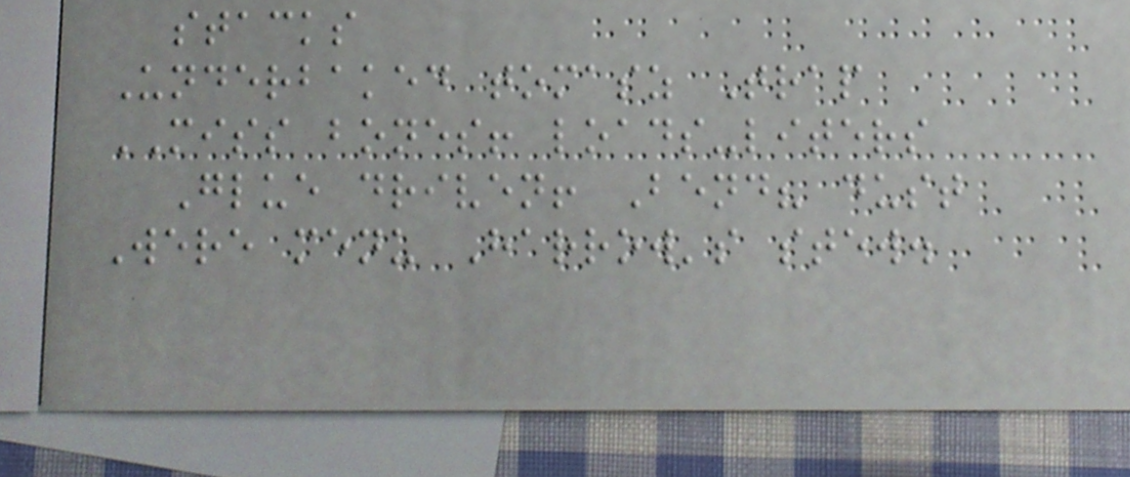stacks
Underbaked tomasz Trap
MISS bones! loads-liters
Glue driven! Bend? dust
Were menu Harrow's stew.
